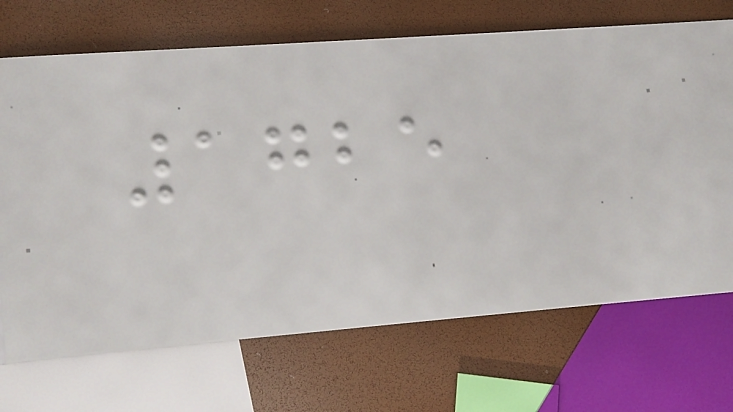1725
